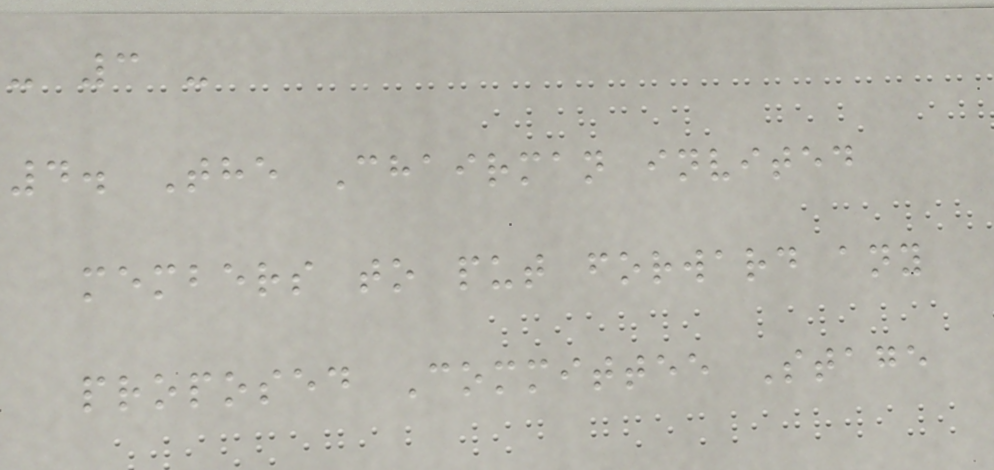- 3 -
4. The Chairman invited
members to put forward any
proposed Committee Stage
